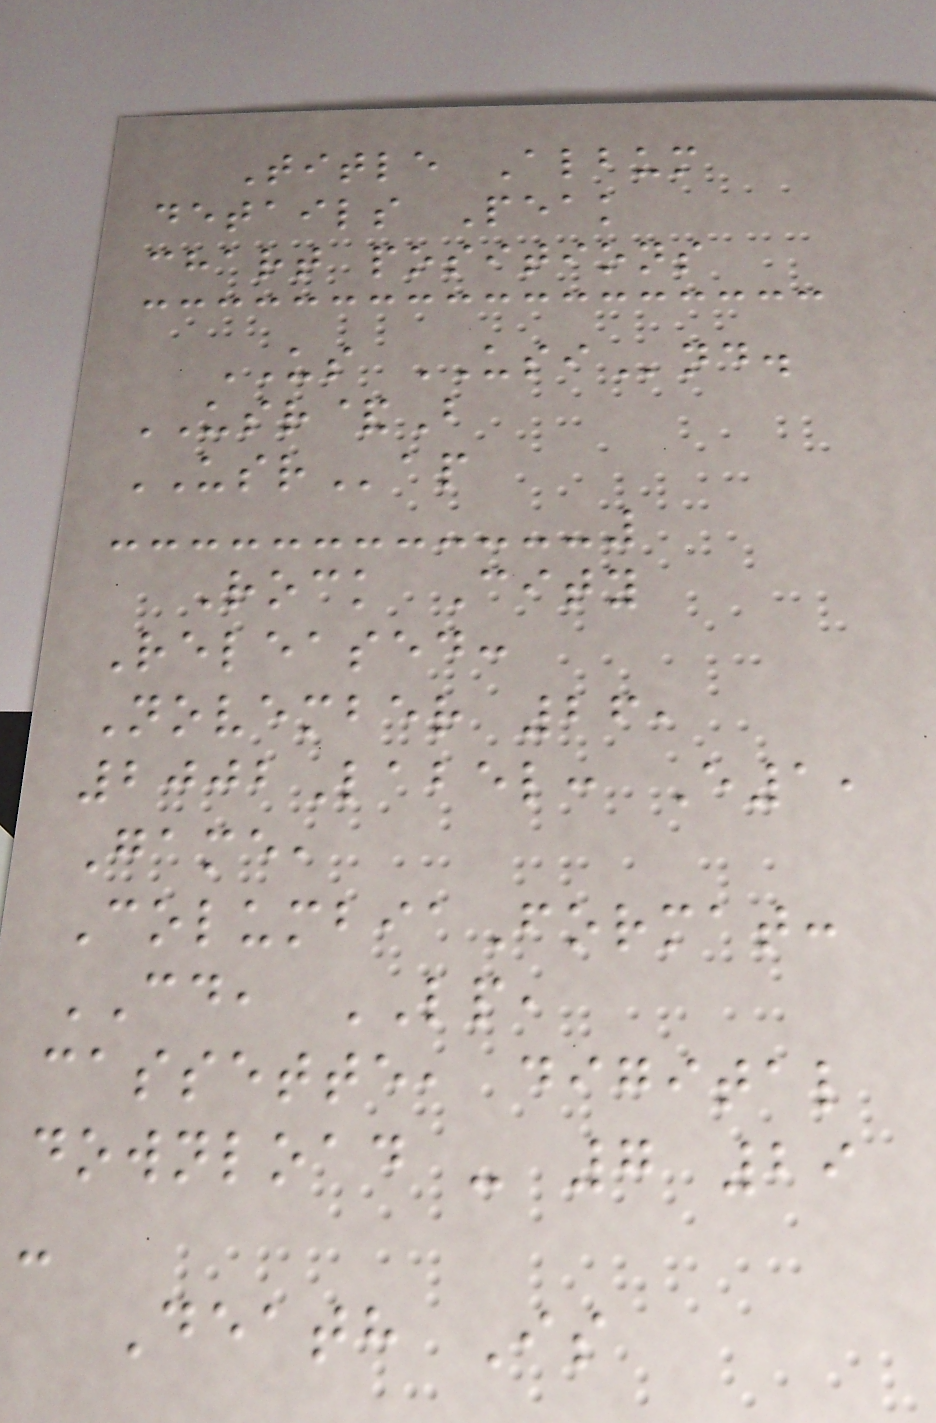Title Album
details Peak
chart positions
US USInd.
USR&B
USRap
Rock City
Released:
November 26,
2002Label: E1,
Game,
ColumbiaFormat:
CD, LP,
cassette, digital
download - 7 29
-
Death Is
